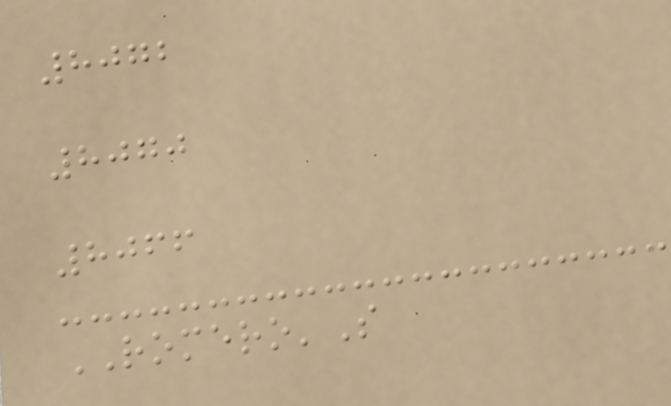8072
8070
8066
ROMERO'S
